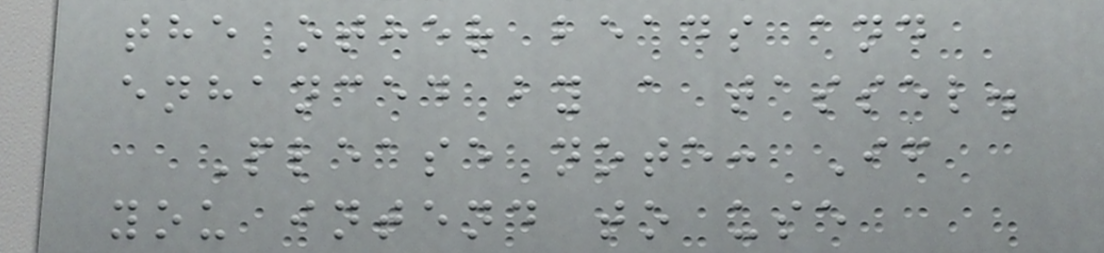the other beads and
enhanced by a tassel.
Please note: If
you intend to use
